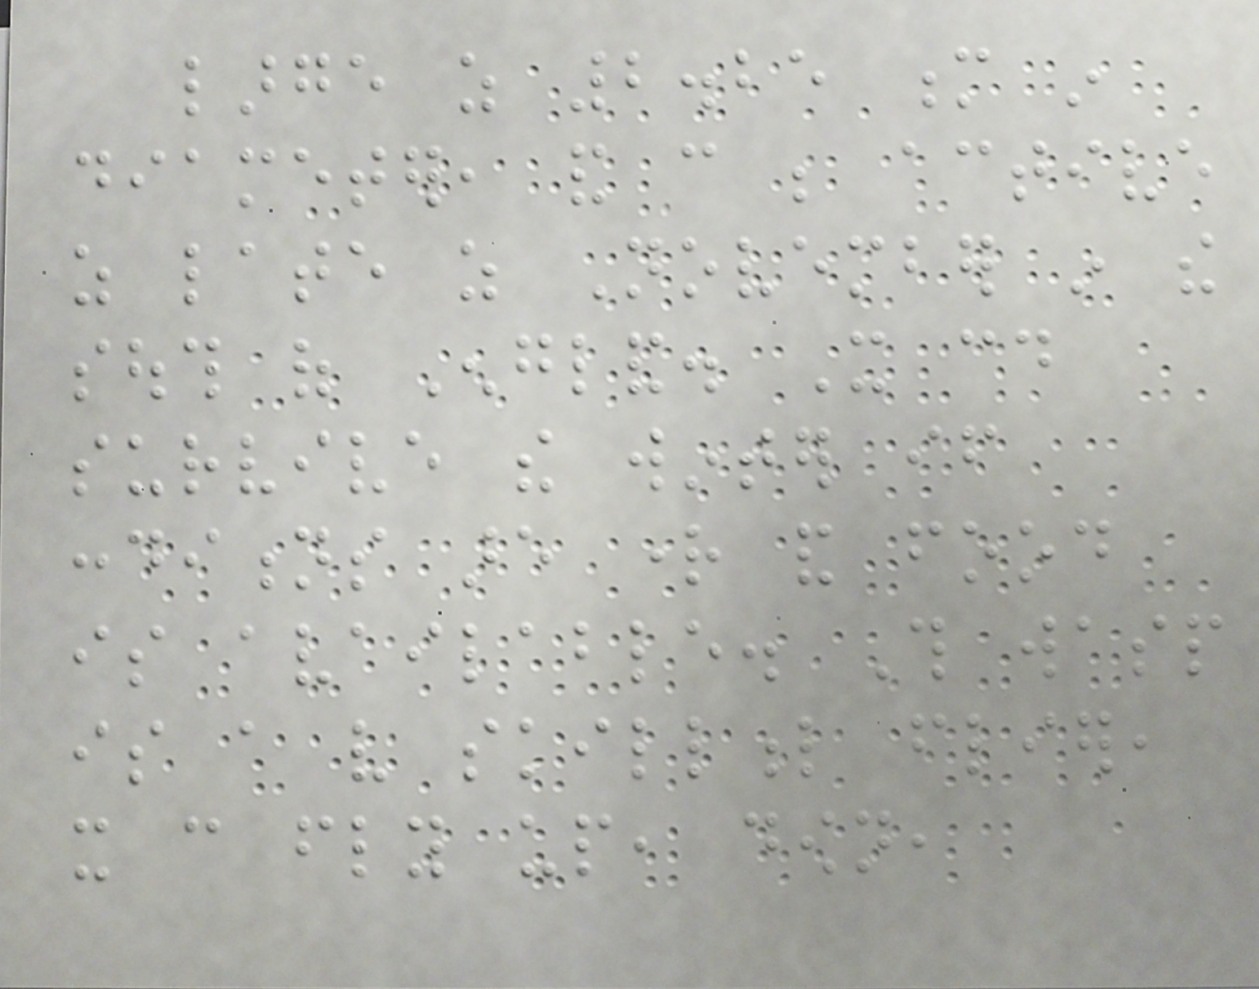large as 2.25 m in
diameter, and can be active
as late as November in the
south of England. It could
survive the winter if
conditions are right and food
is available. This wasp
is a very skillful flier,
it can fly up, down,
